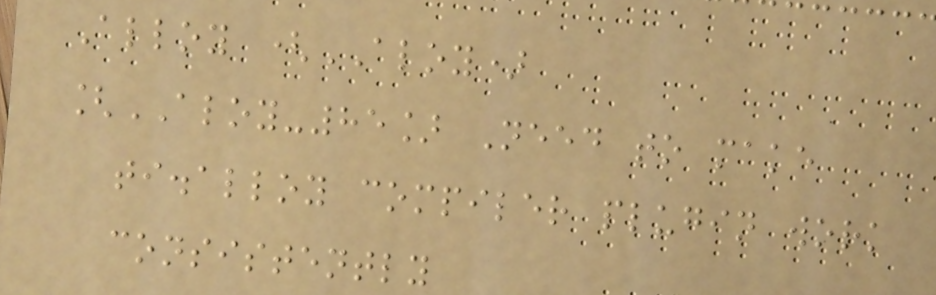Alloy (ALOY)
[ALOY-85] Need to make
ti.alloy compiler plugin work
consistently
